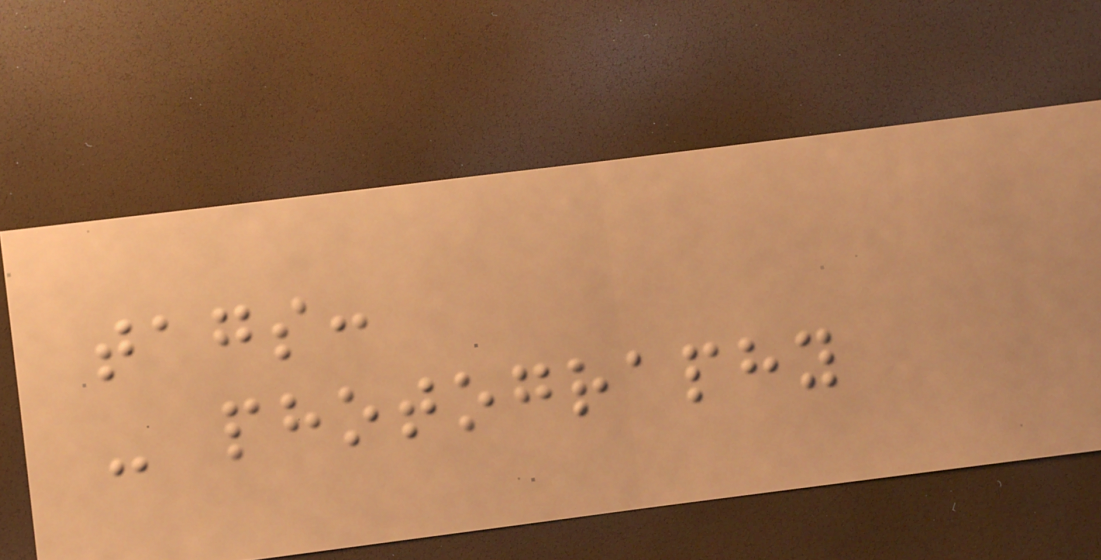tags:
- photography
